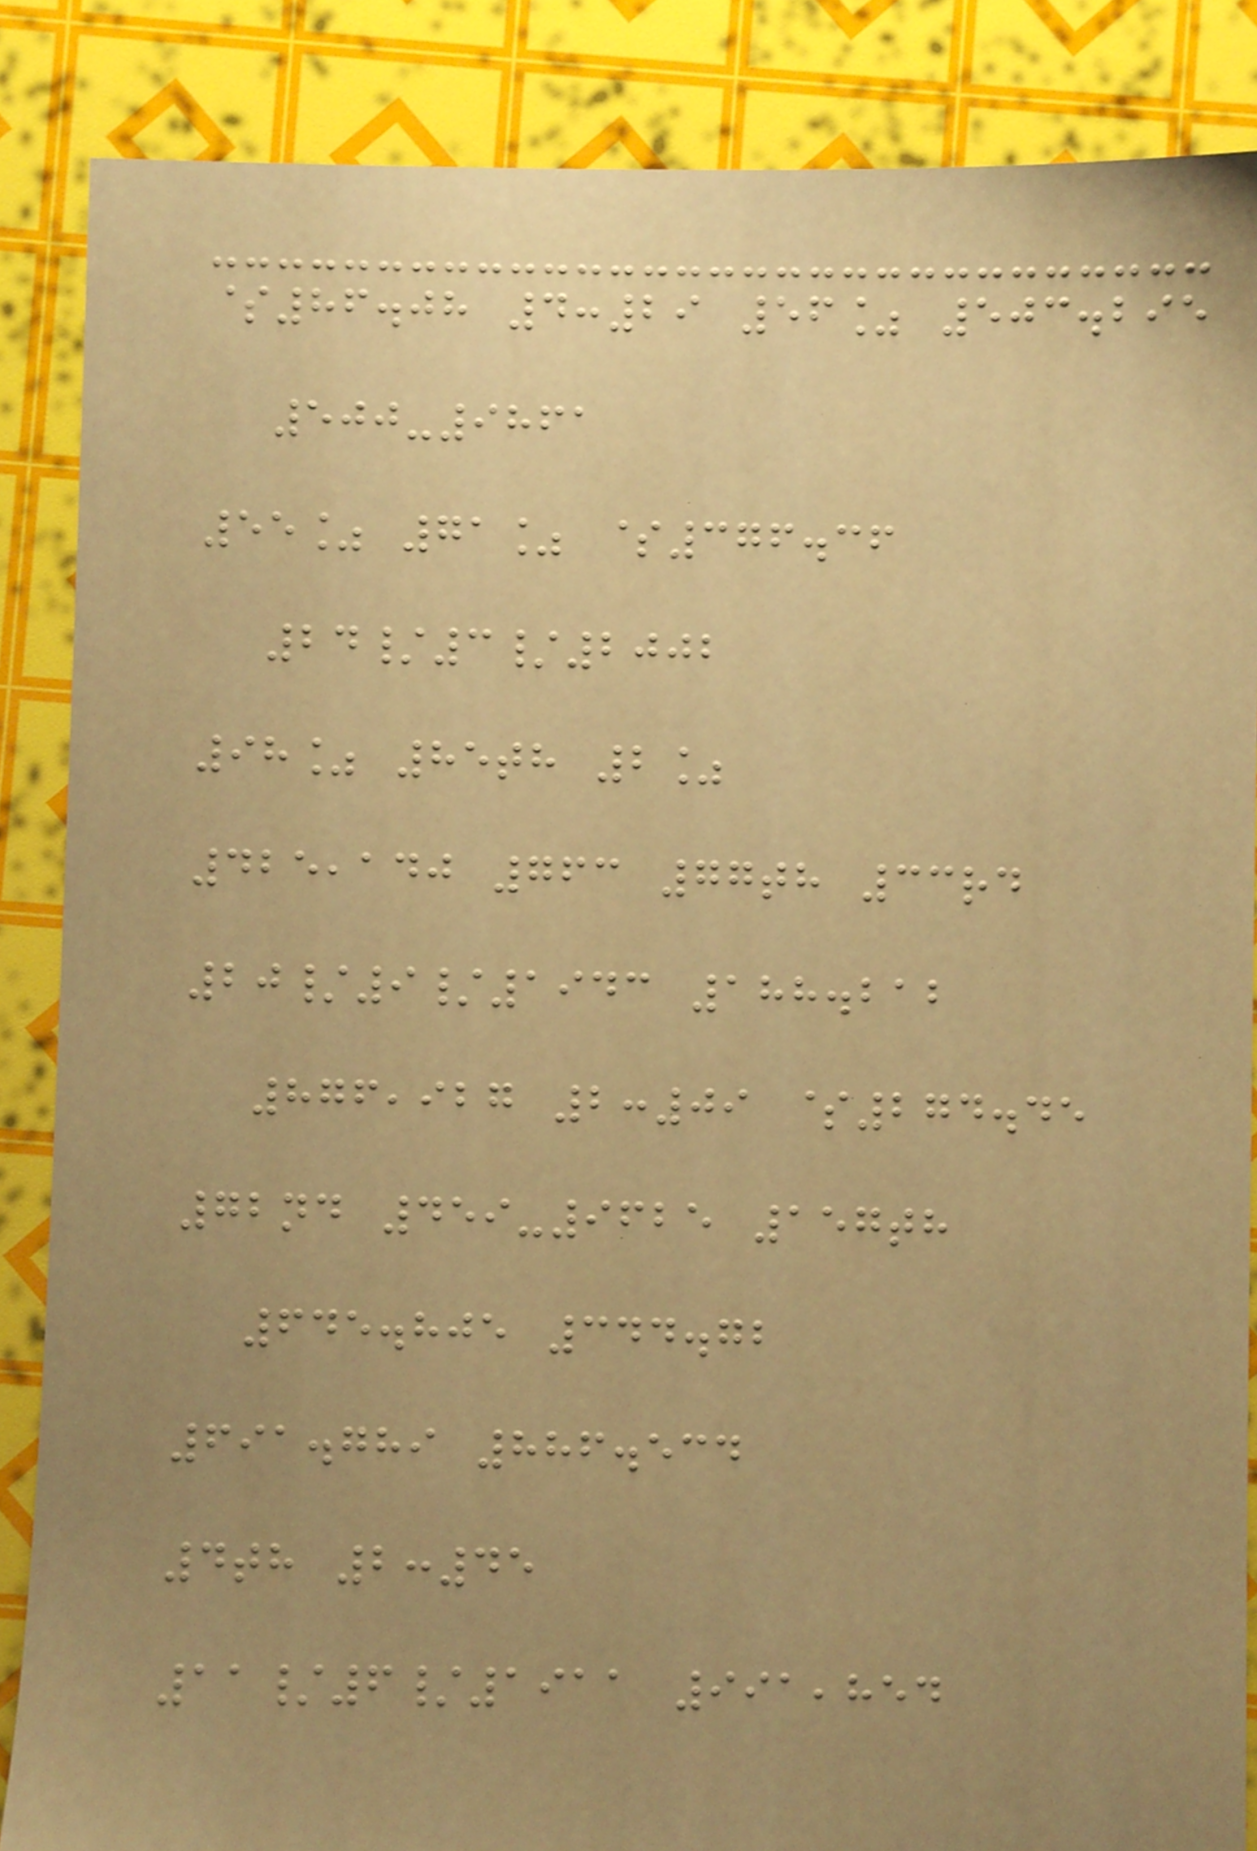$86.08 4:29 56% 503.295
500-9861
55% 71% $376.36
24/3/2002
98% 85th 2%
425,140 763 77th 33rd
20/9/1943 188.212
876,927 2:09 $274.45
72nd 459-9625 157th
645.805 344.72
691.789 886.534
4th 2:45
11/6/1911 991,854
